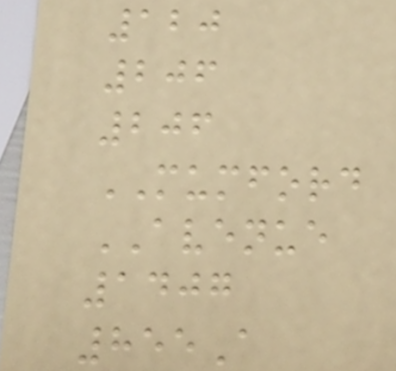120
206
206
MUMFORD
AVENUE
1407
855A
